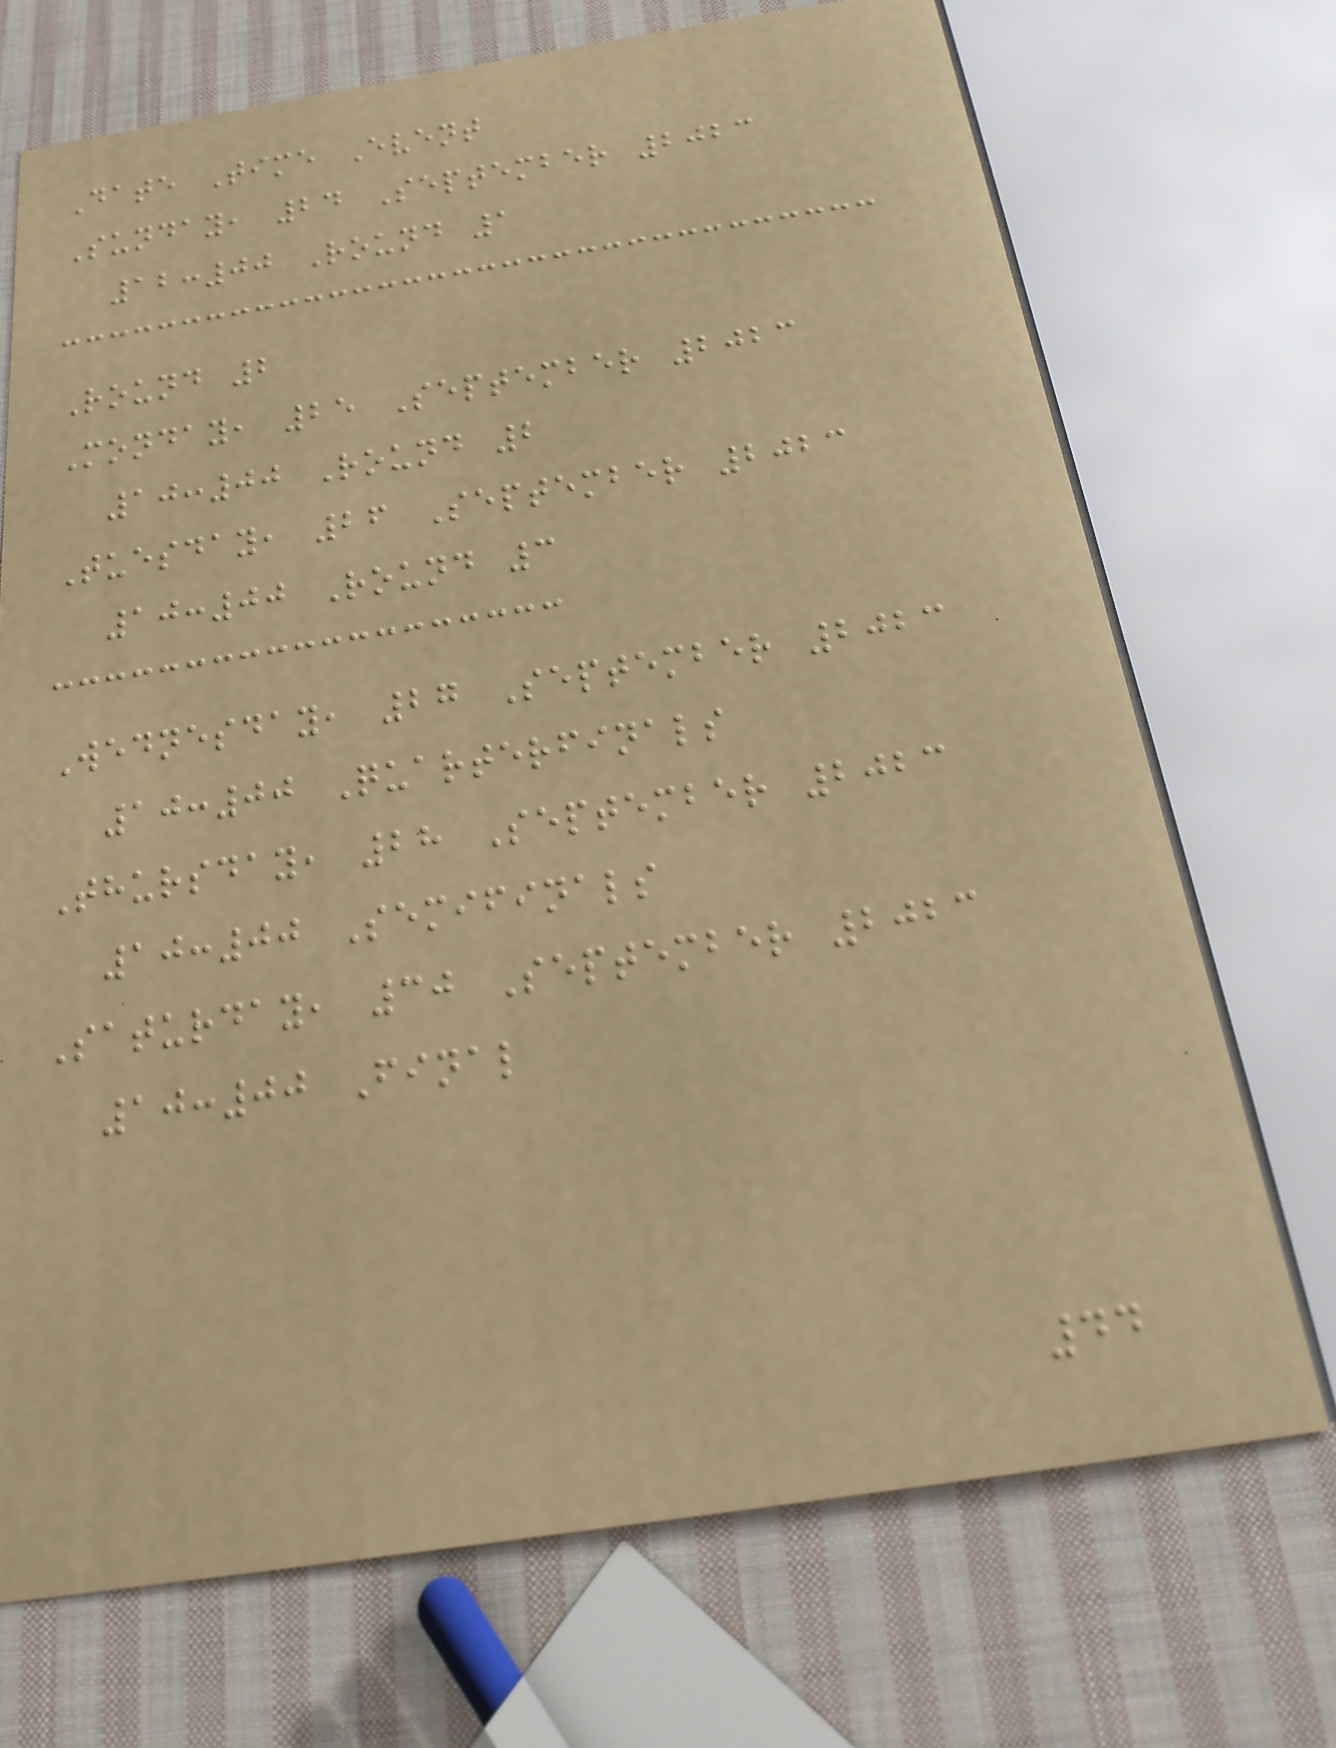Date Time Event
Sunday, 24 September 2023
12:00 Round 1
Round 2
Monday, 25 September 2023
10:00 Round 2
Tuesday, 26 September 2023
10:00 Round 3
Wednesday, 27 September 2023
10:00 Quarterfinals
Thursday, 28 September 2023
10:00 Semifinals
Saturday, 30 September 2023
10:00 Final
44
